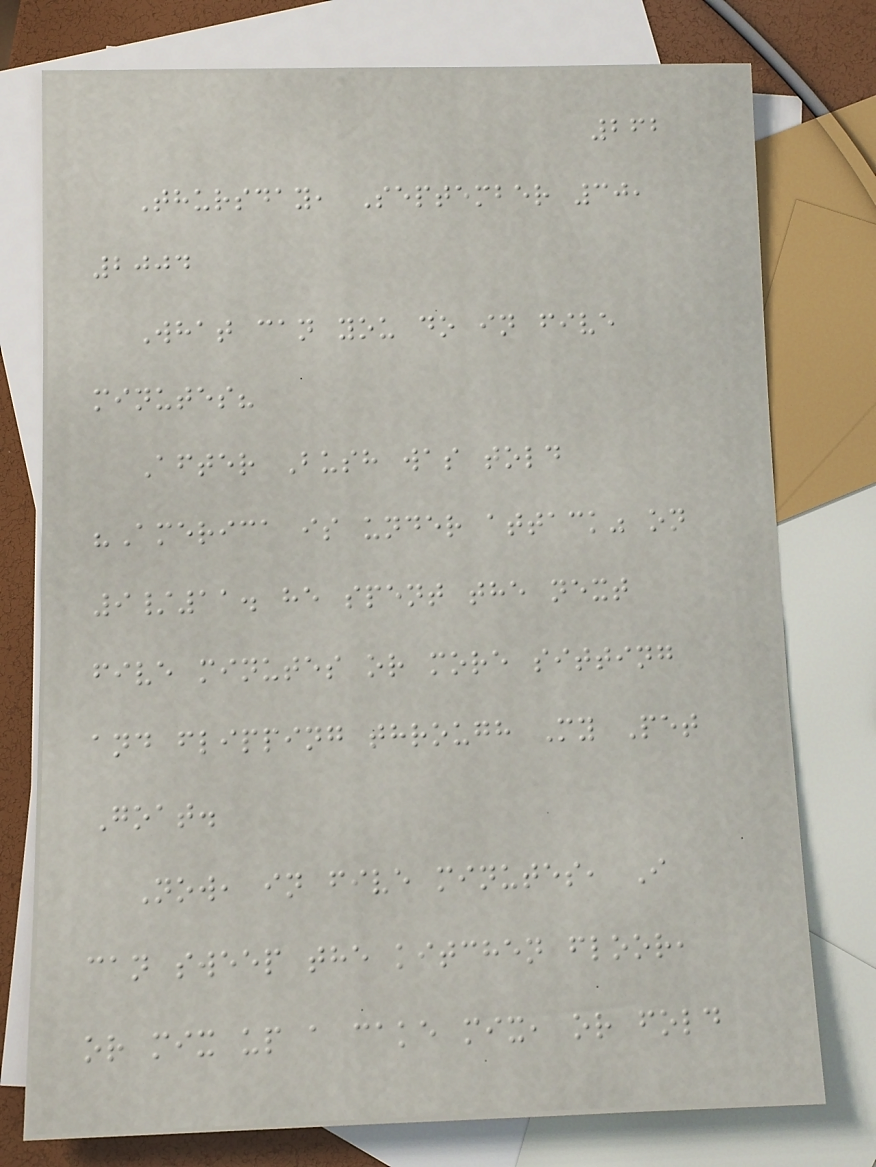262
Thursday, September 30,
2004
What can you do in five
minutes?
After Bush was told
"America is under attack" on
9/11. he spent the next
five minutes or more sitting
and flipping through My Pet
Goat.
Now, in five minutes, I
can sweep the kitchen floor,
or mix up a cake mix, or fold
